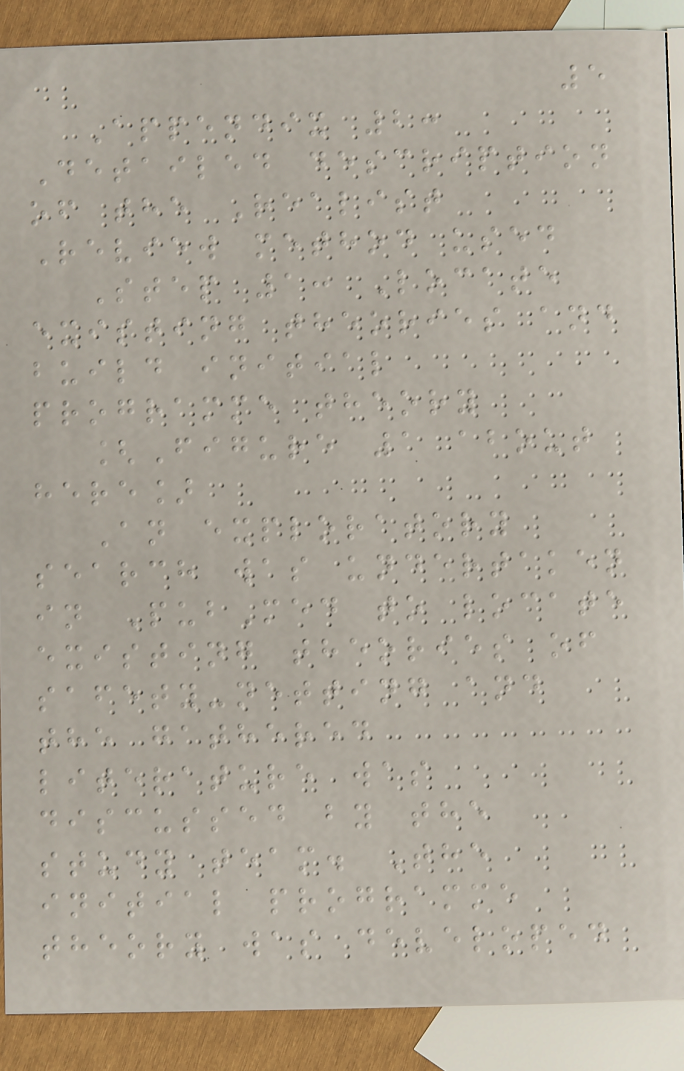5
Appendix 2:
Detailed description
of the Realist
Review method used
Step 1: Locate
existing theories and
build initial
programme theory
[Figure 1 about
here]
An exploratory
search was undertaken
in PubMed to locate
existing theories of
safety-netting and
the gathered
literature was
discussed by the
study team. The
initial programme
theory was developed
